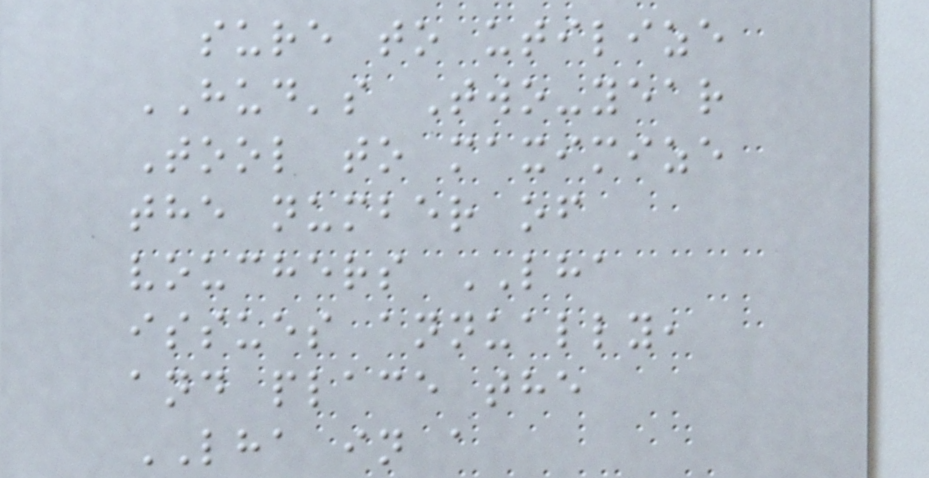sure to utilize
HUD's Two-year
Tool to maximize
the number of
vouchers LHA
issues annually,
and place the
LHA in a
